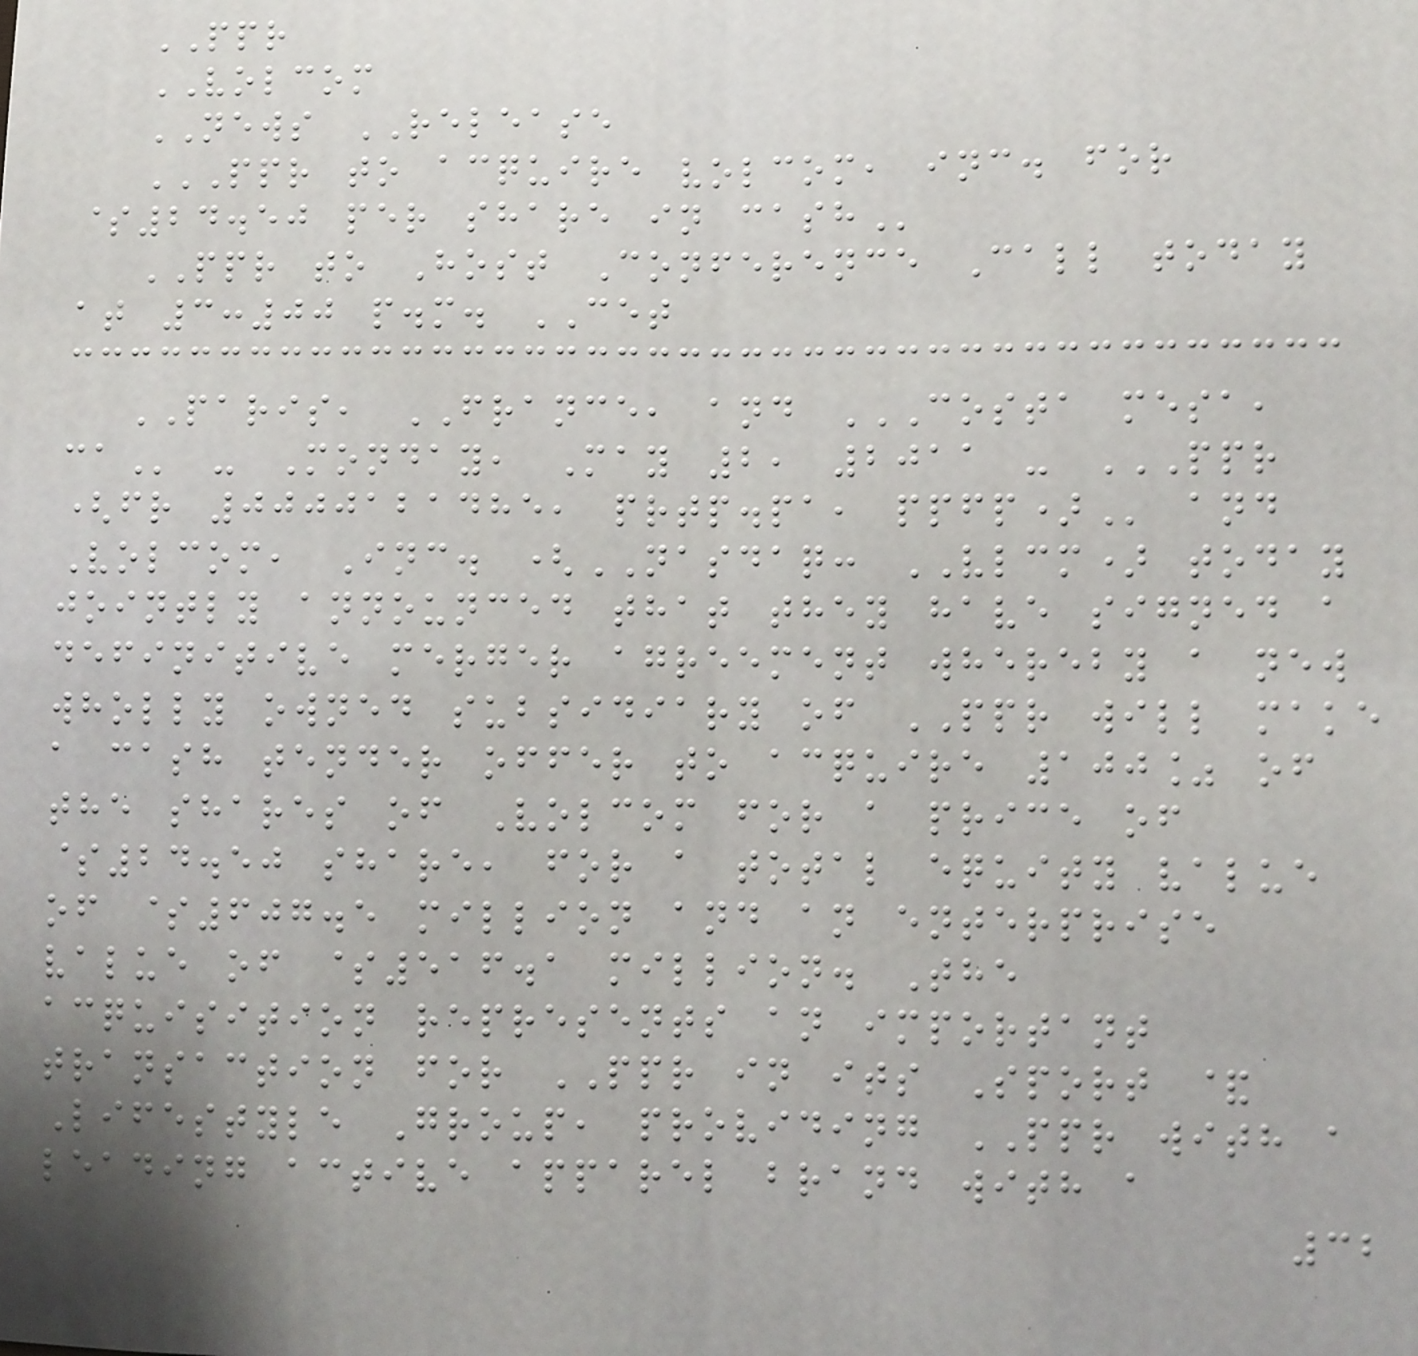PPR
VOLCOM
NEWS RELEASE
PPR TO ACQUIRE VOLCOM, INC. FOR
$24.50 PER SHARE IN CASH
PPR to Host Conference Call today
at 3:00 p.m. CET
PARIS, FRANCE, and COSTA MESA,
CA - Monday, May 2, 2011 - PPR
(FR 0000121485, PRTP.PA, PPFP) and
Volcom, Inc. (NASDAQ: VLCM) today
jointly announced that they have signed a
definitive merger agreement whereby a new
wholly owned subsidiary of PPR will make
a cash tender offer to acquire 100% of
the shares of Volcom for a price of
$24.50 share, for a total equity value
of $607.5 million and an enterprise
value of $516.1 million. The
acquisition represents an important
transaction for PPR in its Sport &
Lifestyle Group, providing PPR with a
leading active apparel brand with a
32
